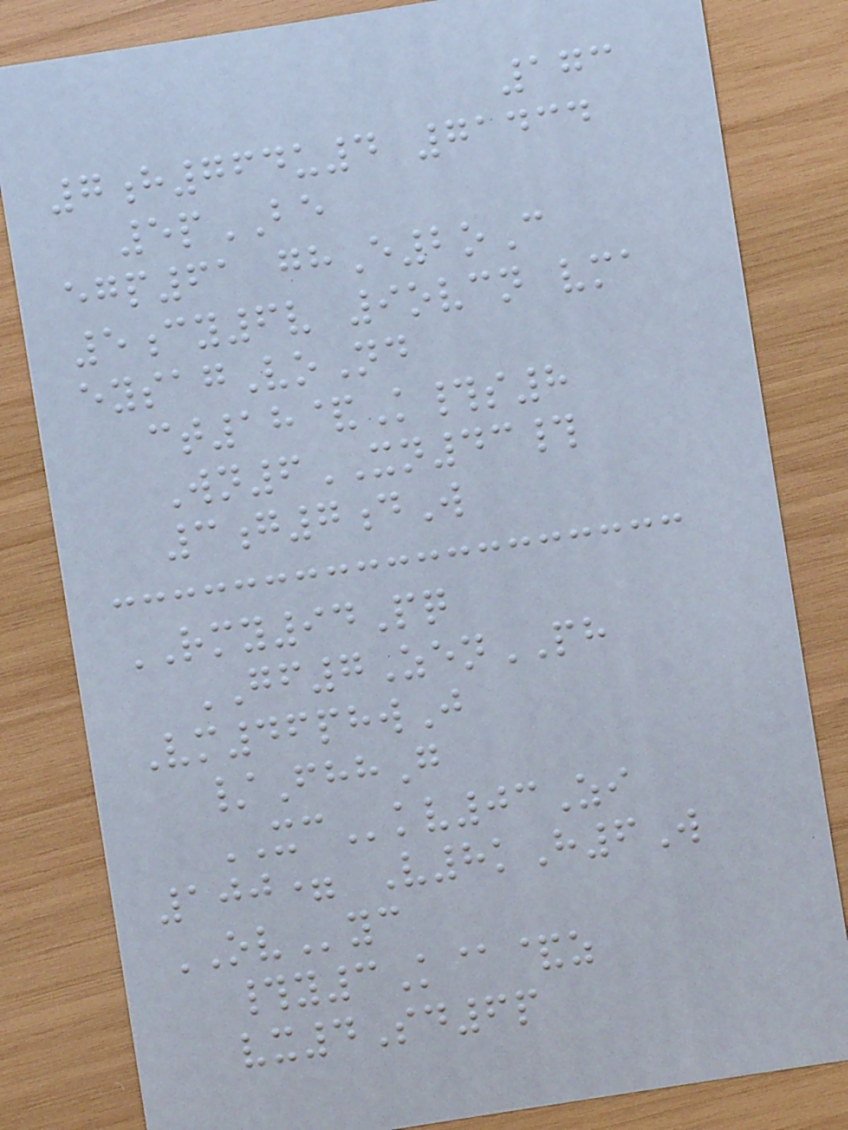173
7h764u4 71434
5pBE
egp61 ghE2oC
5cy6v 9ovcn vma
eysagVoNd
ct18&K#s8
Wn6XN43#
3g7dW
RMY94Pq
GF7ZenPH
Vm46phwJ
/FhhG
XCkv03Zi
100= V8kH6W
OVyc
#y3K@&z
vx4Sd6p
